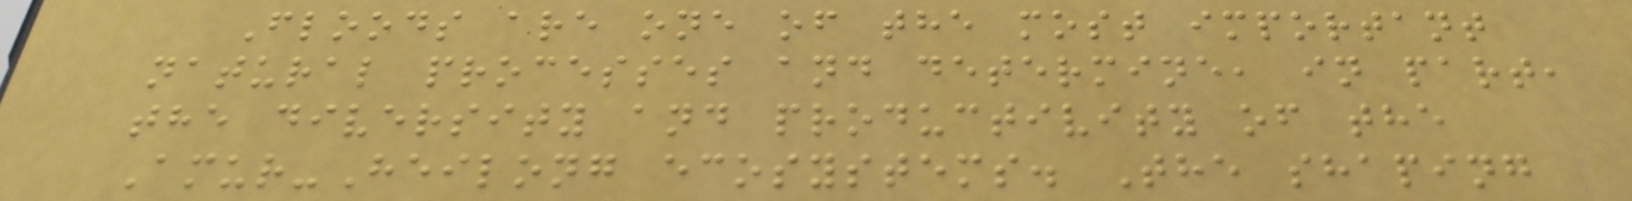Floods are one of the most important
natural processes and determine, in part,
the diversity and productivity of the
Amur-Heilong ecosystems. The shaping
